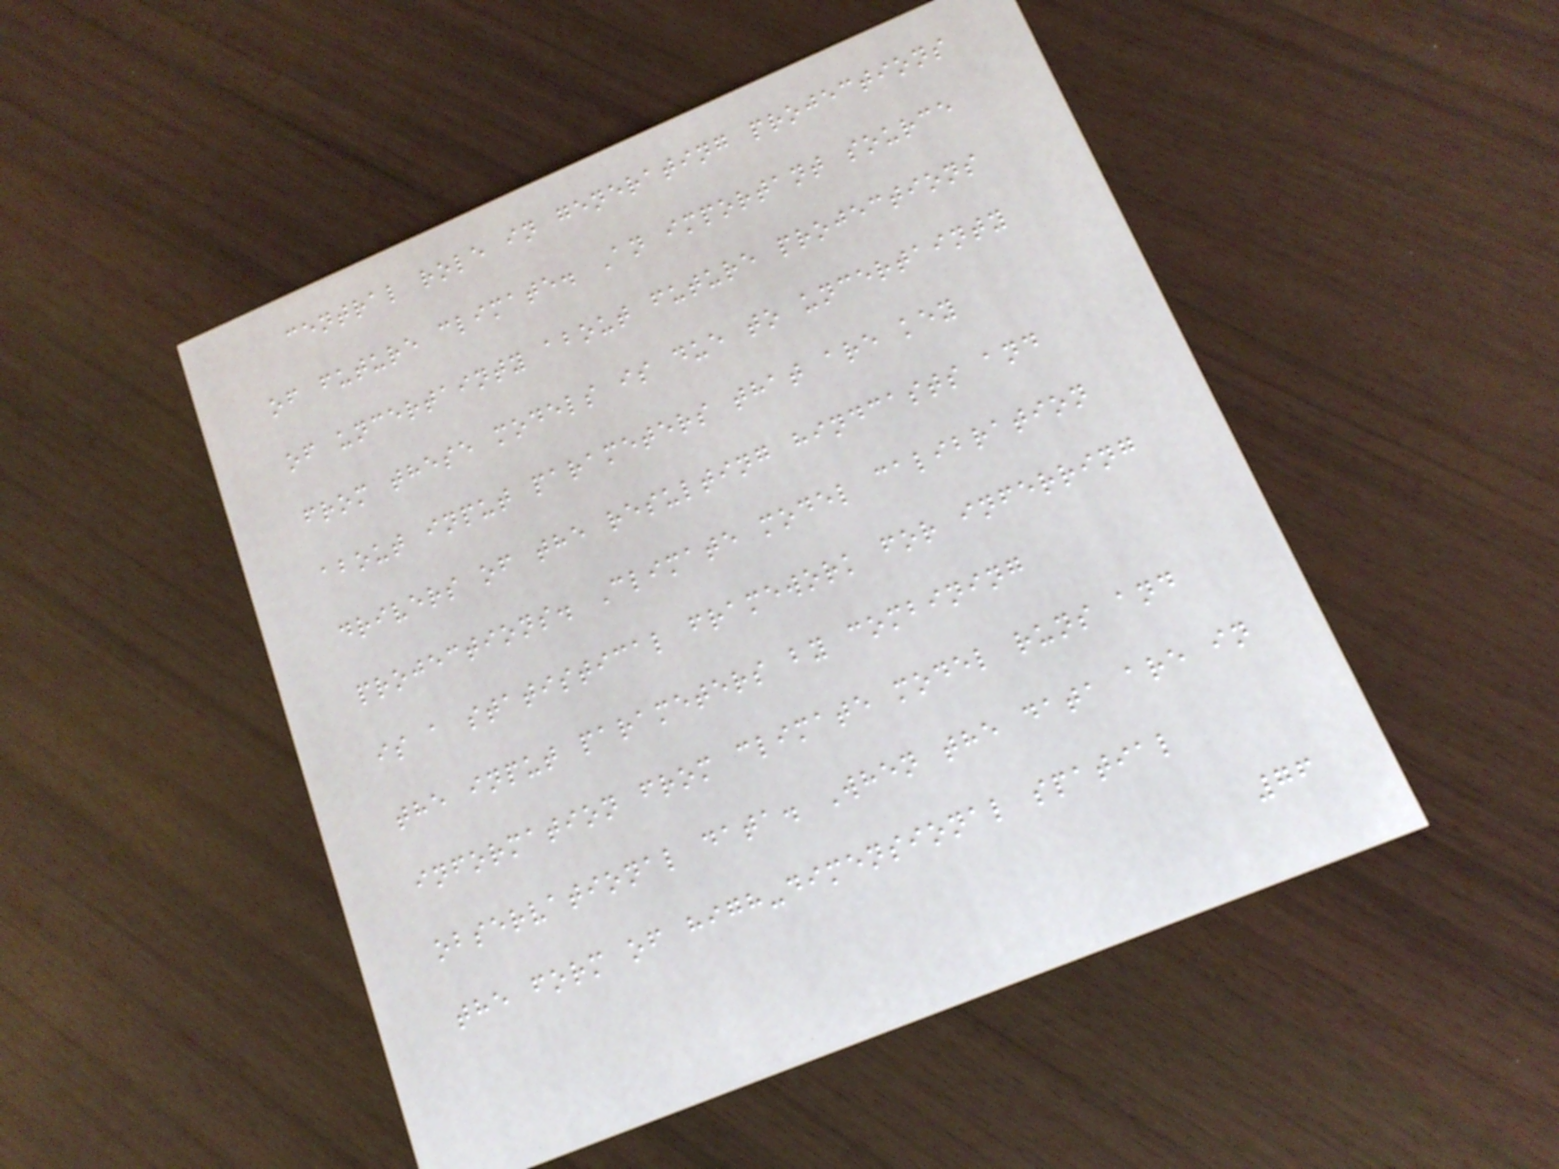central role in generating projections
of future climate. An important source
of uncertainty about future projections
from these models is due to uncertainty
about input parameters that are key
drivers of the resulting hindcasts and
projections. Climate model calibration
is a statistical framework for inferring
the input parameters by combining
information from climate model runs and
observational data. When the data are in
the form of high-dimensional spatial
76
